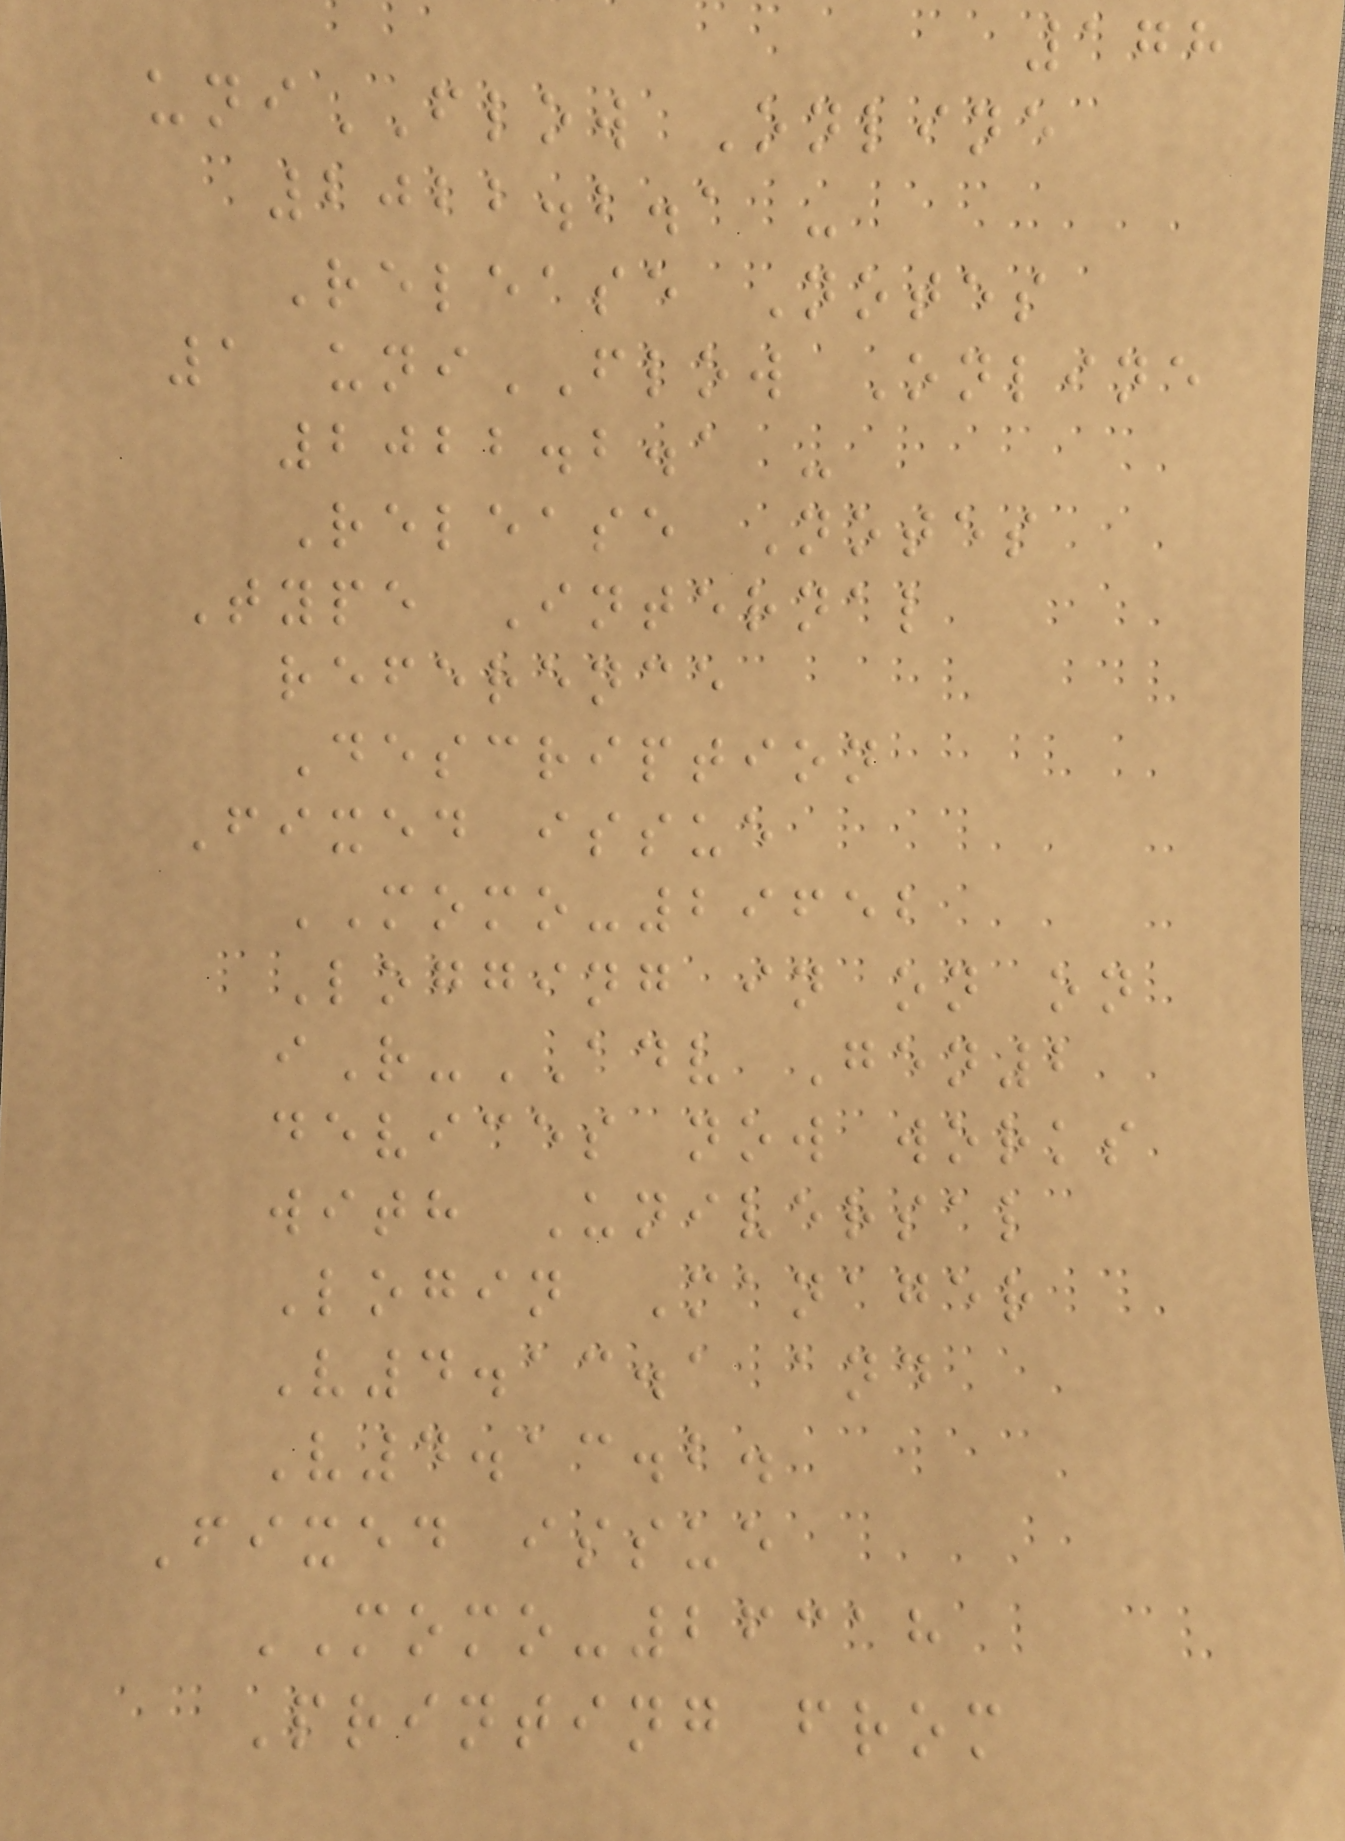178
uniFLOW Online
2022.2.1 -
Release Notes
1 uniFLOW Online
2022.2.1 -
Release Notes
Type Internal
reference
Description
Fixed issue
MOMO-29652
Logging in on on
iR-ADV Gen2
devices now works
with Universal
Login Manager
V4.13.1 and
V4.13.2.
Fixed issue
MOMO-26318
Printing from
